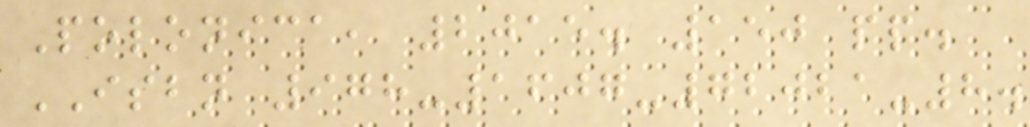Polonica, 2015. 150 pp.
ISBN 978-1607-72021-8.
